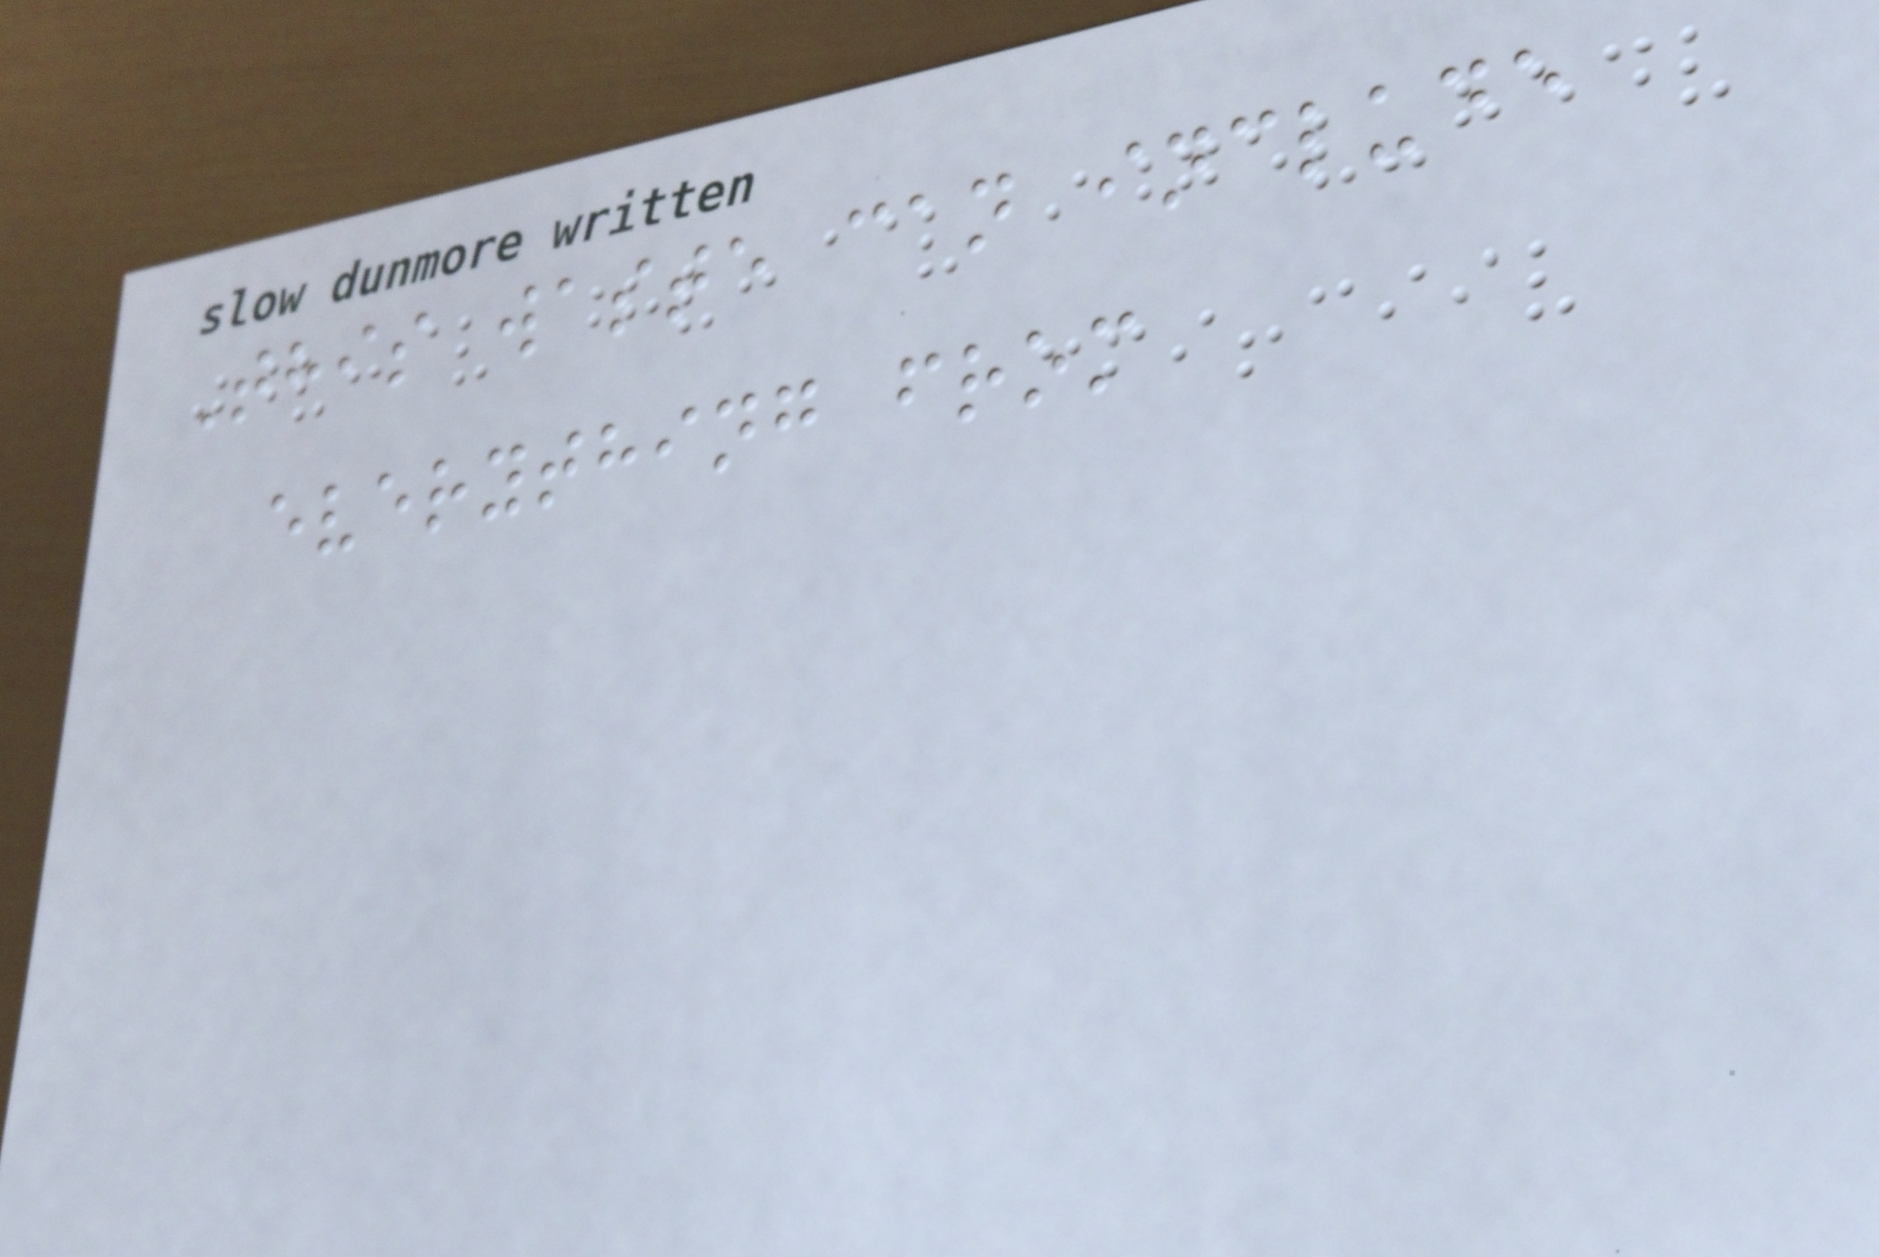This waste can include
everything from
